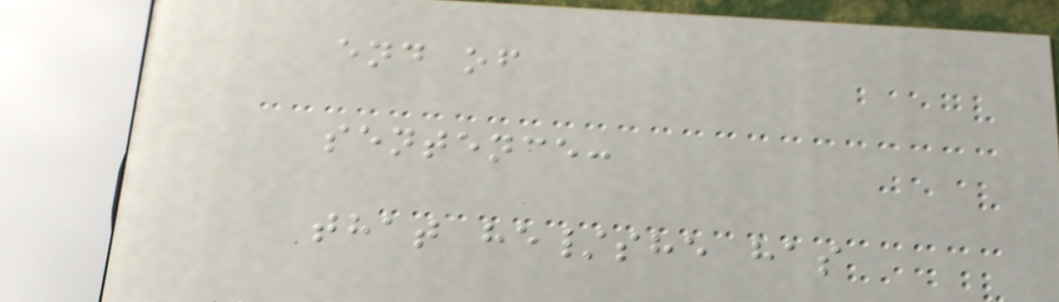end of
sentence:
that he/she has
